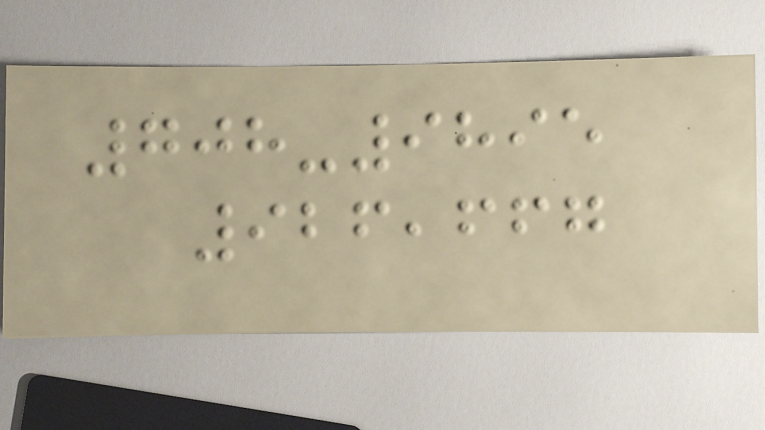708-9895
926,667
